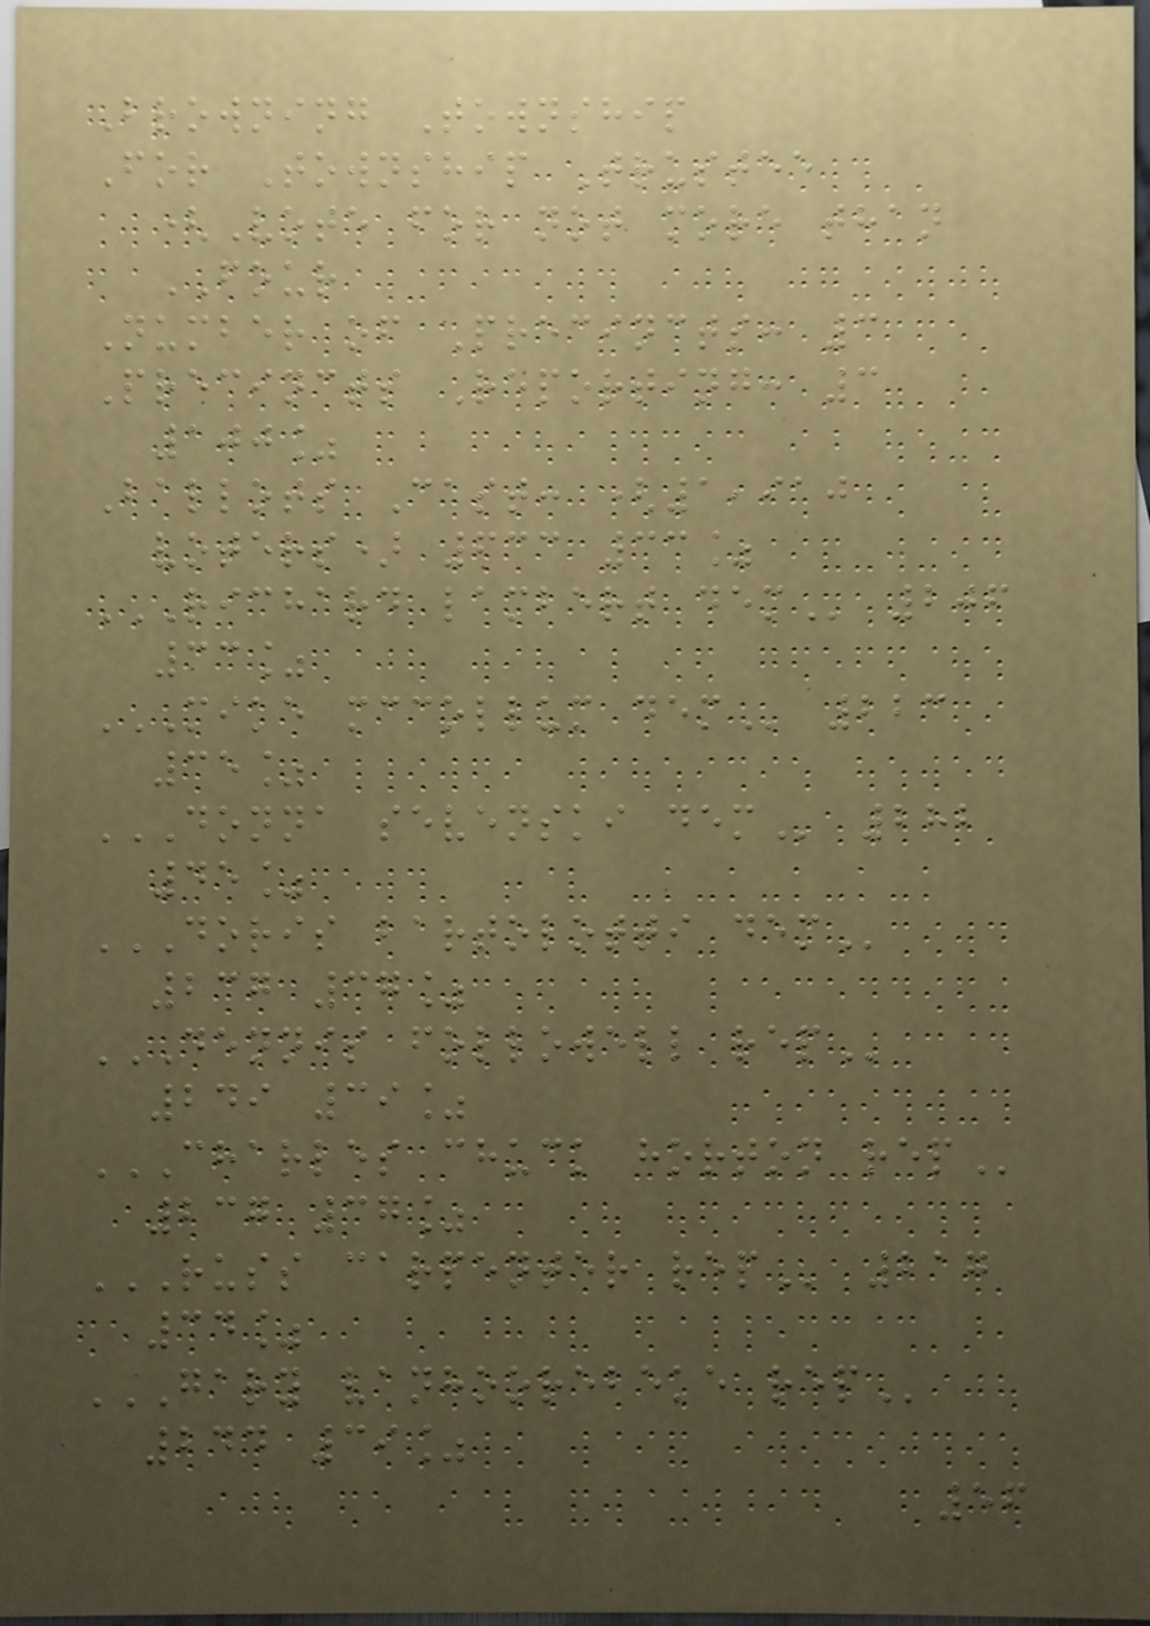Browning Township
For Township Trustee
(Vote for not more than
FOUR
Number of Precincts: 3
Precincts Reporting: 3
100%
Ballots Cast: (1,910
voters) 633 33%
RICHARD LAMBERT DEM 206
33%
MIKE MCCOLLUM DEM 223
35%
DONNA SEVENSKI DEM 282
45%
DORIS BARTOLOTTI DEM
237 37%
DENNIS FOLLOWELL REP
249 39%
CHARLES CHUCK HORTON REP
237 37%
RUSS CARPENTER REP 217
34%
GARY VANHOOREBEKE REP
244 39%
56
